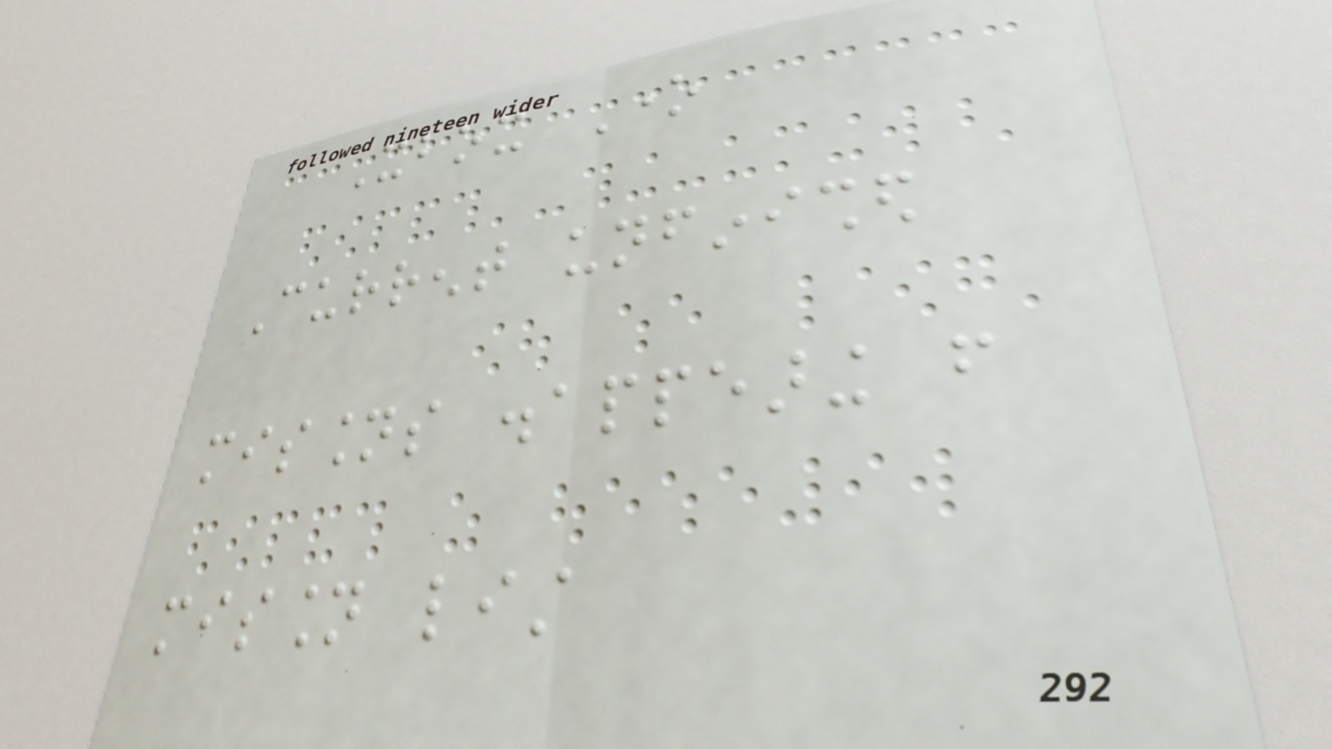Xbox One
Current unfinished
missions disappearing from
mission list
